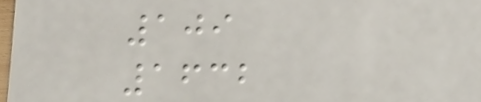109
1632
